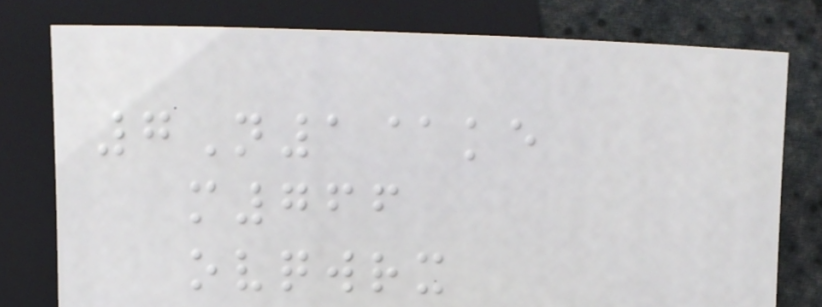7N1@ke
m766
ovqwrx
